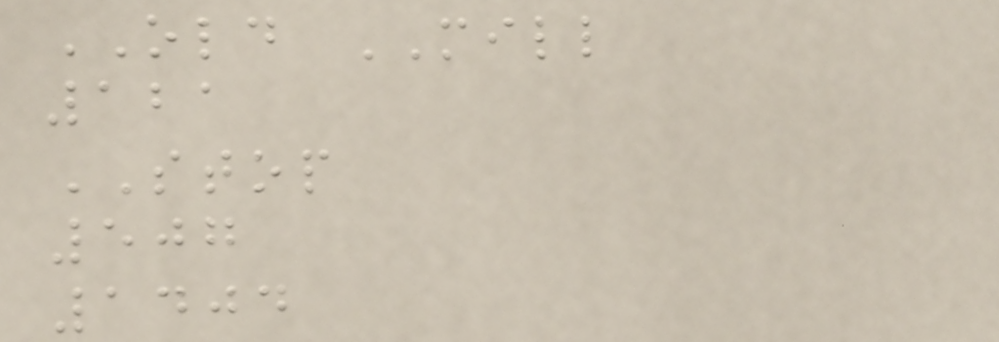OLD MILL
121
STOP
507
1404
